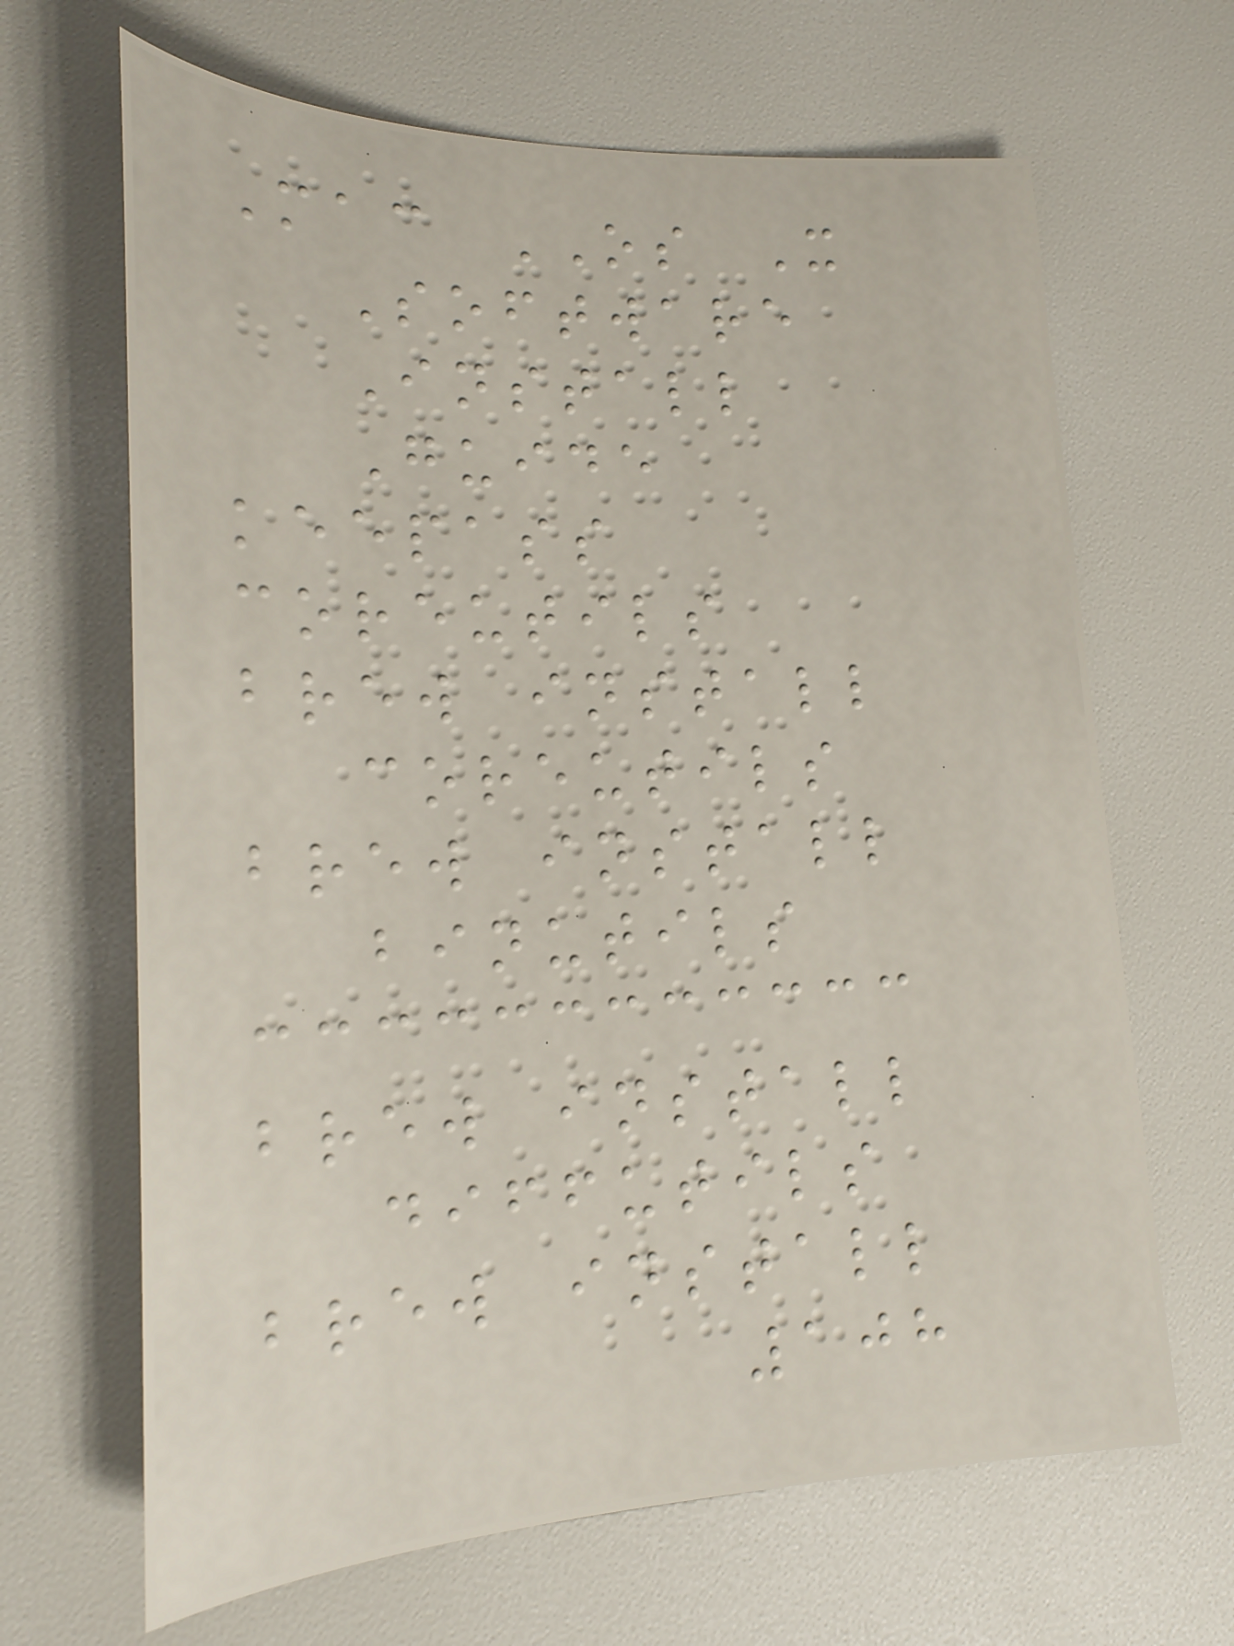Mac OS X
Software
Install
Guide
keepass
coreutils
brew install
coreutils
brew install
binutils
brew install
diffutils
brew install
108
